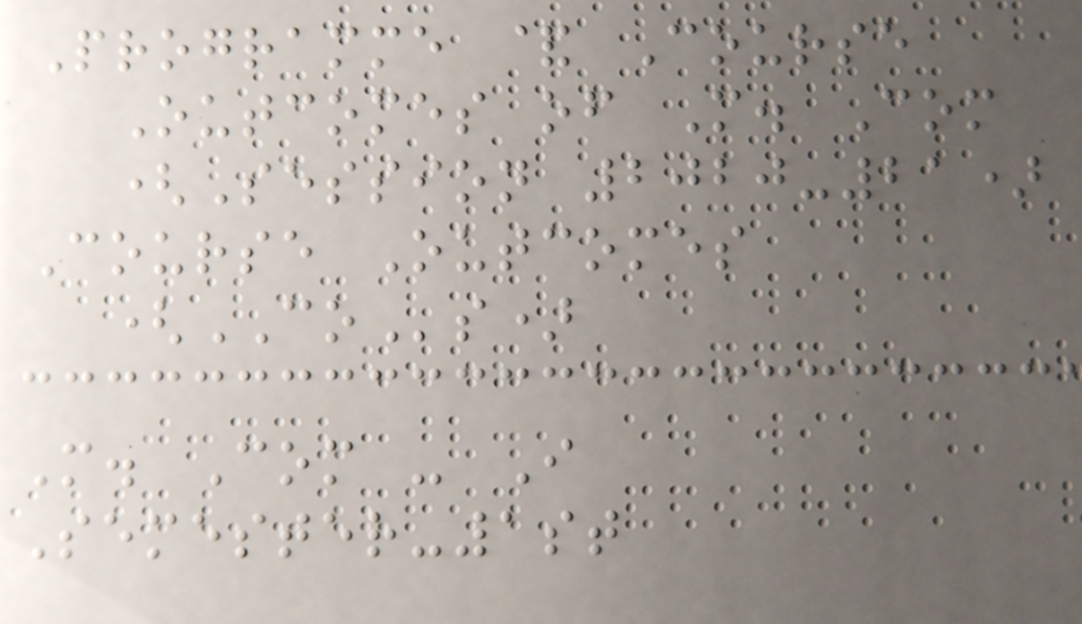Programme & Course
Outcomes of M. Com
(Session 2020-21)
Course Outcomes
(COs)
M. Com - I
Semester-1st
